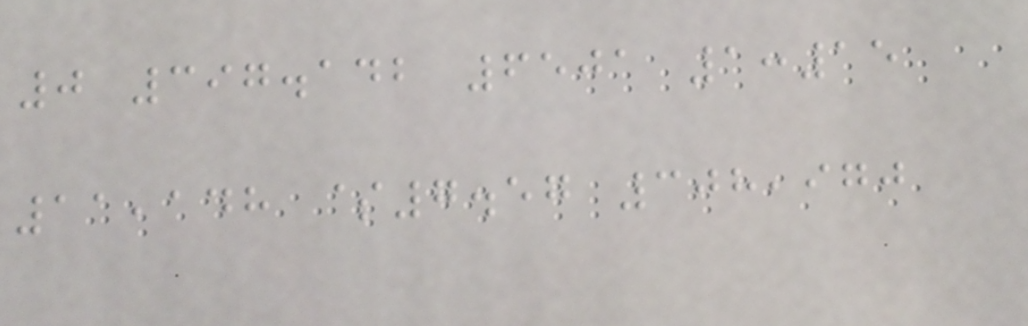0 397.142 6501 1:15
11,148 $7.57 308,970
